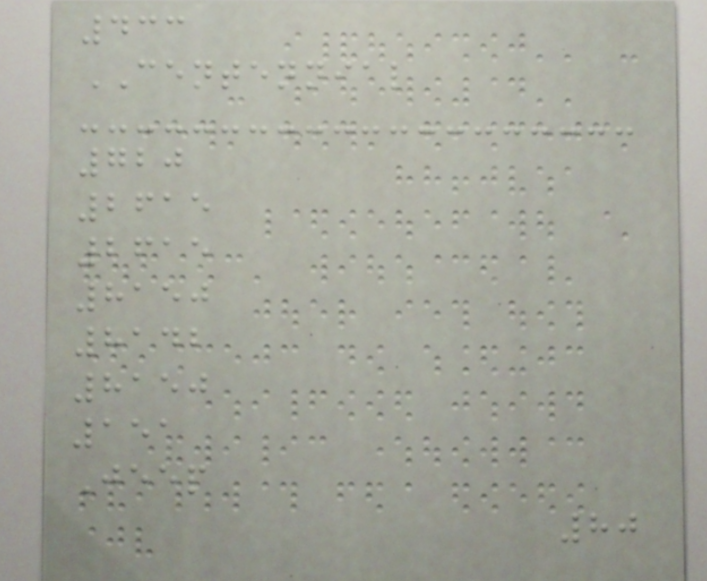433
CENTENNIAL
720
2615
2615
8150
8142
8150
151
Jeep
80
